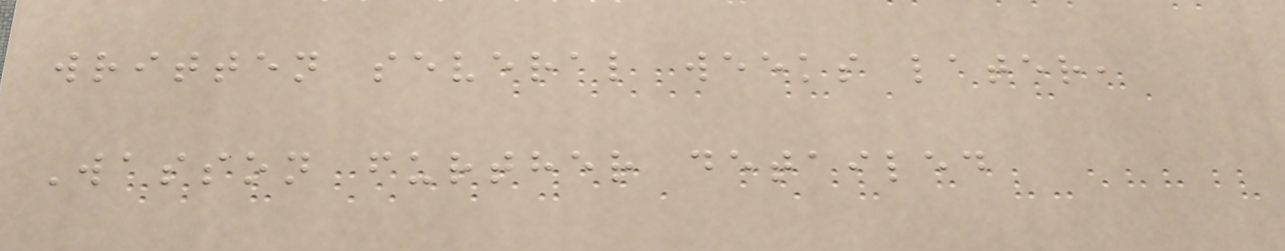written several weeks later,
Wasson further detailed
